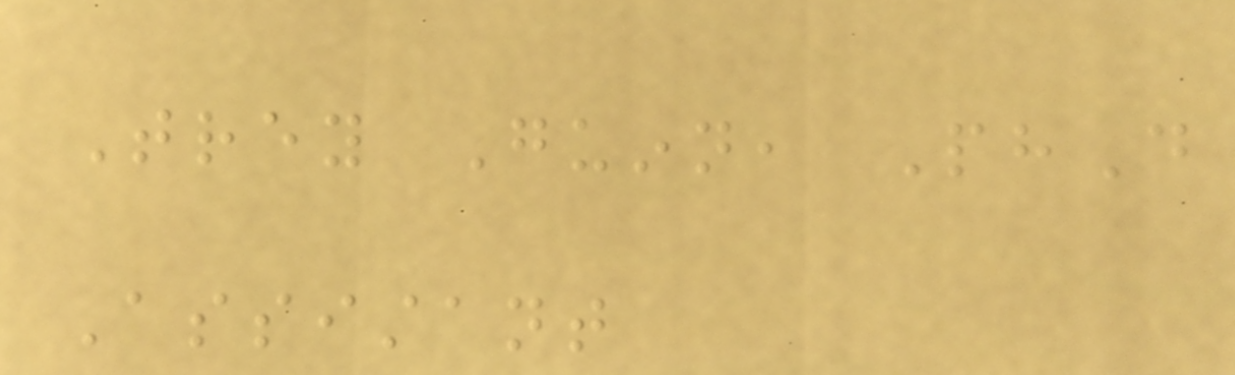Trey Guinn, PhD
Assistant
